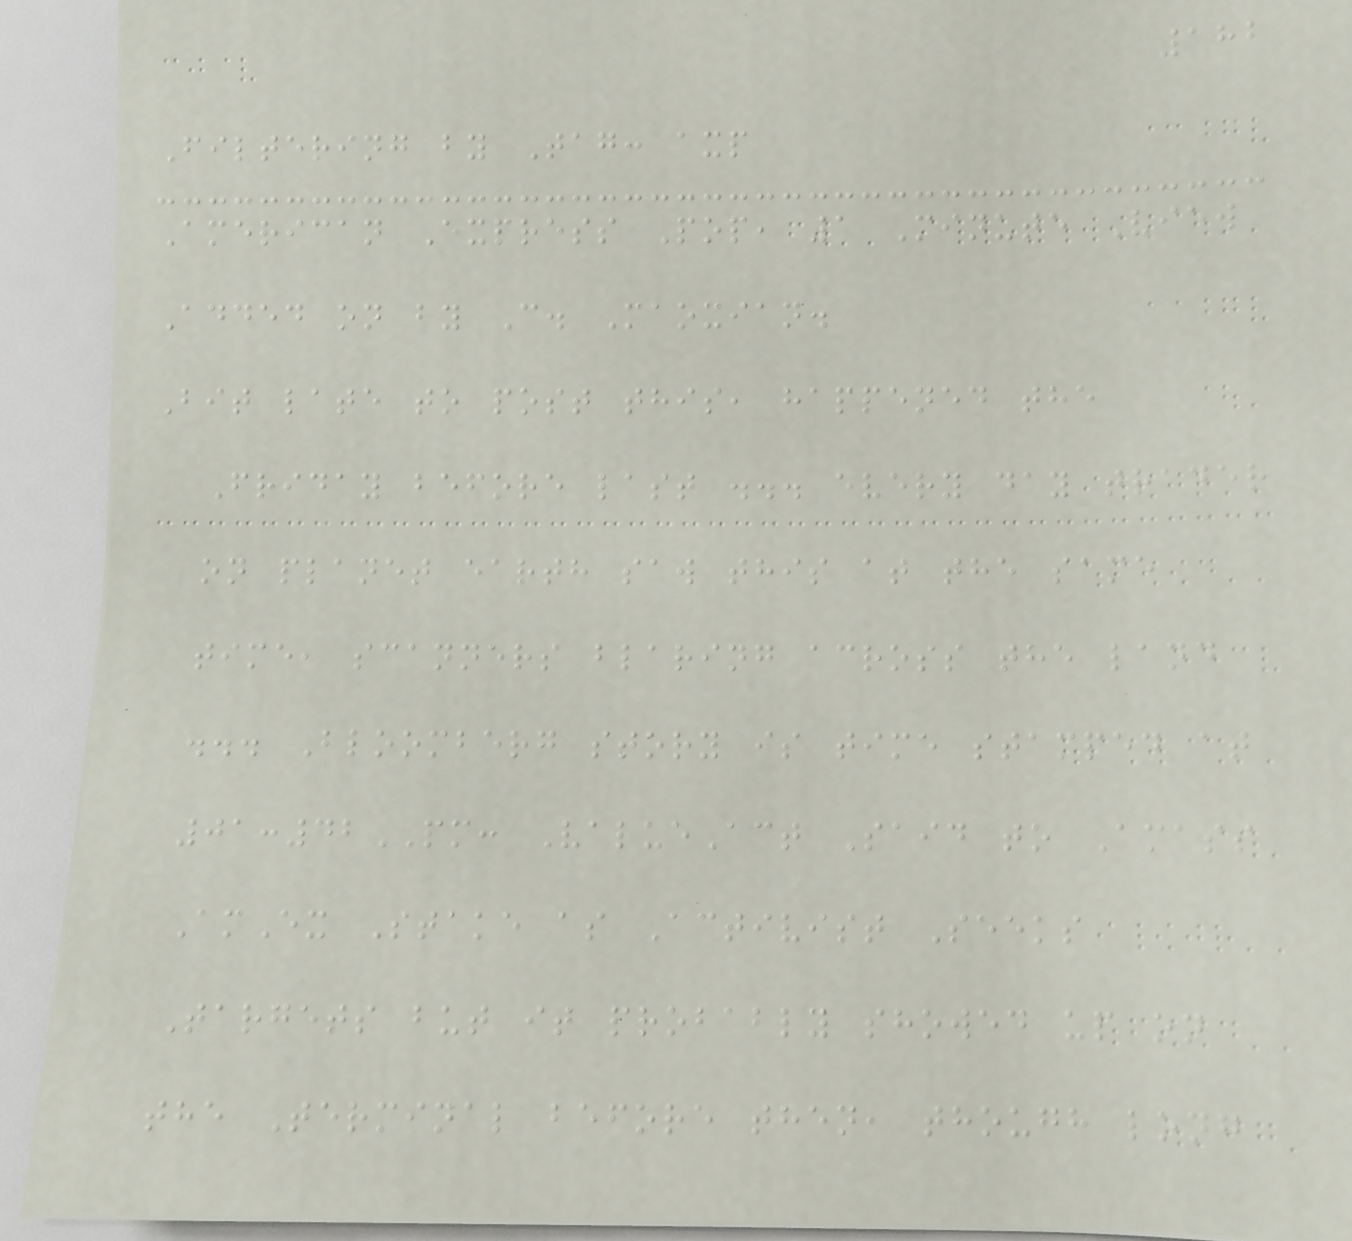182
Filtering by Tag: axp
American Express Pop, 1 Minute View
Added on by C. Maoxian.
Bit late to post this, happened the
Friday before last ... every day trader
on planet earth saw this at the same
time, scanners blaring across the land
... Bloomberg story is time stamped at
01:42PM: ValueAct Said to Amass
AmEx Stake as Activist Seeks
Targets but it probably showed up on
the Terminal before then, though long
